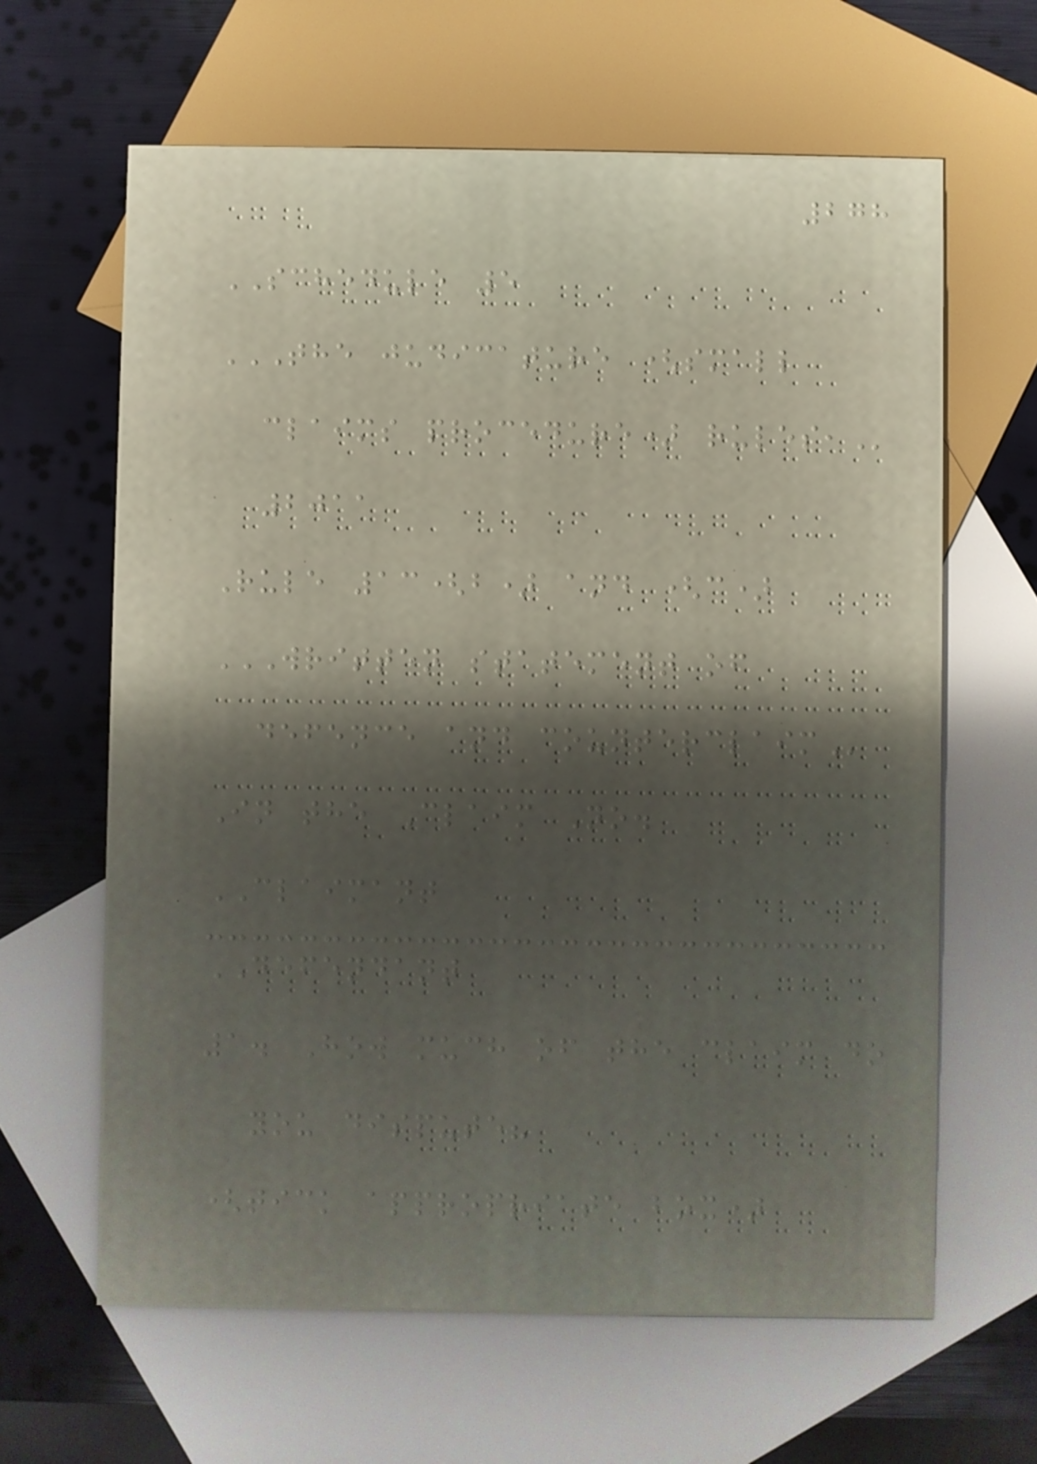278
SCHEDULE 5
THE JUDICATURE (SMALL
CLAIMS PROCEDURE) RULES,
2011
Rule 13(b) and (c)
WRITTEN STATEMENT OF
DEFENCE AND COUNTERCLAIM
In the Claim No.
CLAIMANT
DEFENDANT
1. How much of the claim do
you dispute?
(tick appropriate box)
